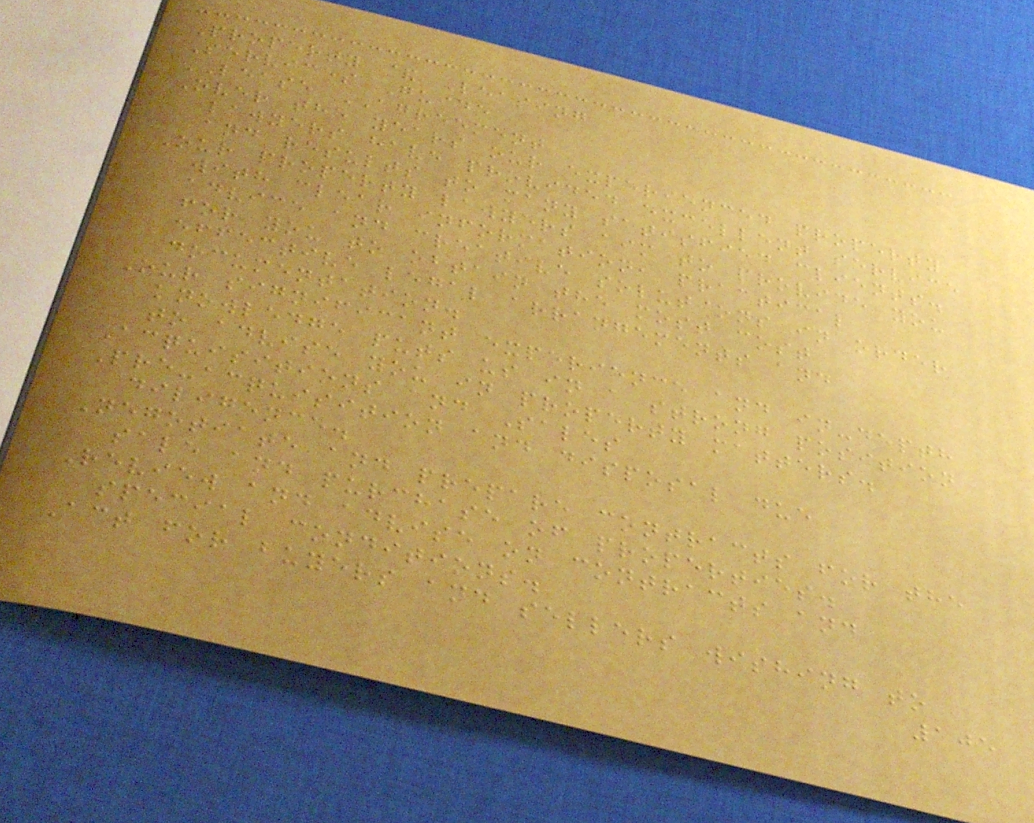Property & Leasing
Services Guide
LEASE AGREEMENT
Over the years our experienced property
lawyers have provided excellent service
and results to many satisfied clients.
Our property lawyers aim to provide you
with clear information, practical
advice and creative solutions in order
for you to obtain the most cost
effective legal arrangements and
documentation.
Our significant experience and in-depth
knowledge puts us in a strong position
to advise you in property matters.
Acquisitions and Sales
Pre-acquisition and disposal due
diligence.
Negotiate and prepare contracts for the
sale and purchase of properties.
Review and advise on contracts and
special conditions.
Act for buyers and sellers wishing to
105
